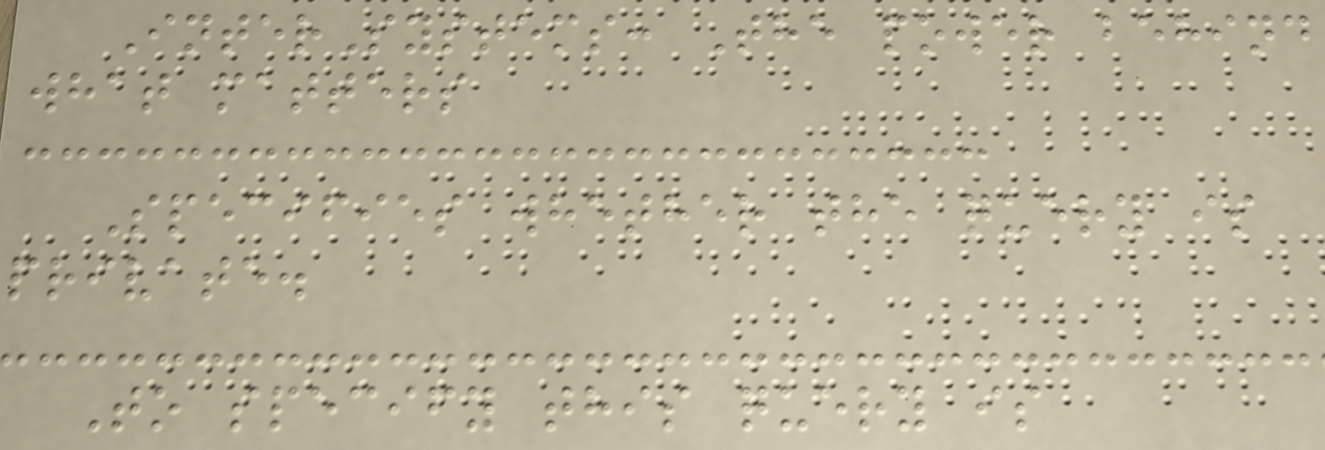InterSystems: The power behind
what matters
Specifies whether the query is
private.
To specify this query is
